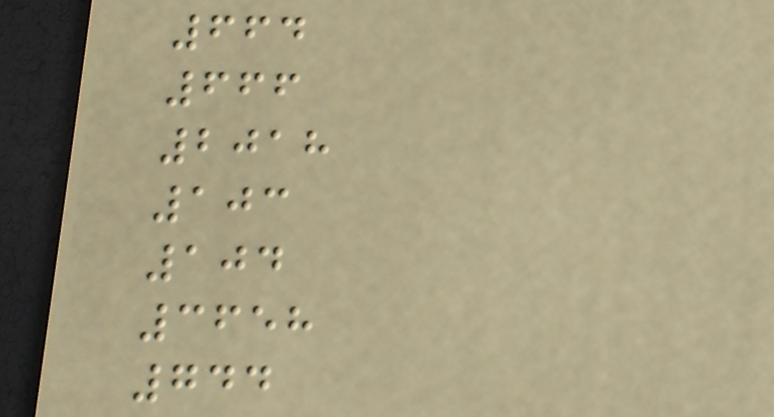664
666
2018
103
104
3658
744
